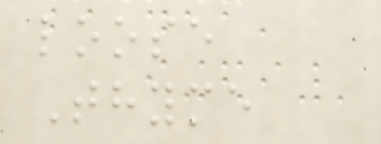loose
Thyme
